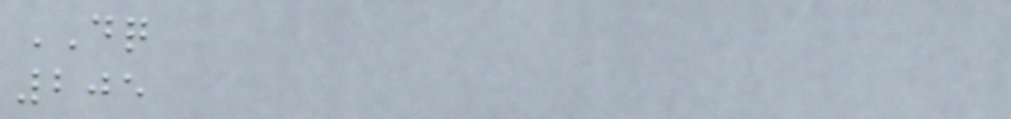DQ
205
